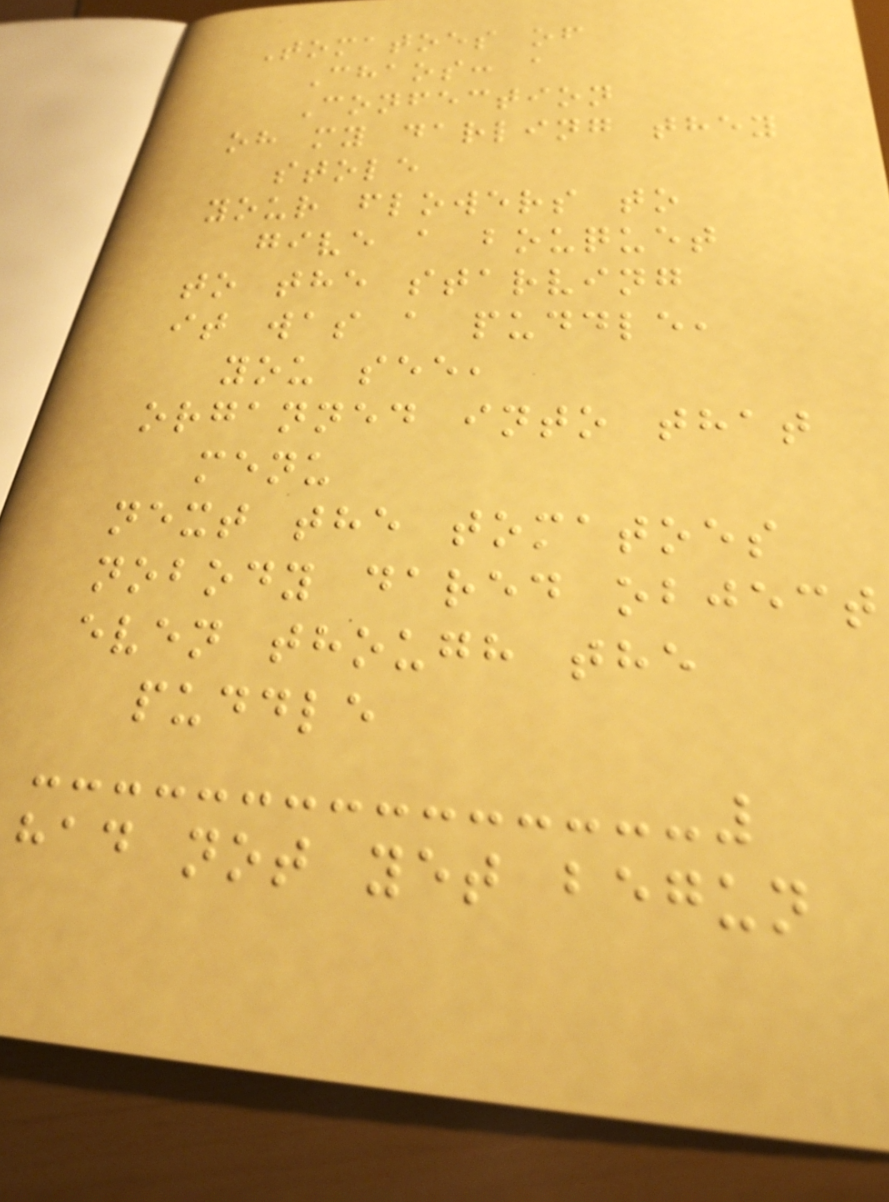Tomatoes of
Chaos: a
Confection
oh my darling they
stole
your flowers to
give a bouquet
to the starving
it was a puddle,
you see,
organned into that
menu
next the tomatoes
nobody dared object
even though the
puddle
had not yet begun
